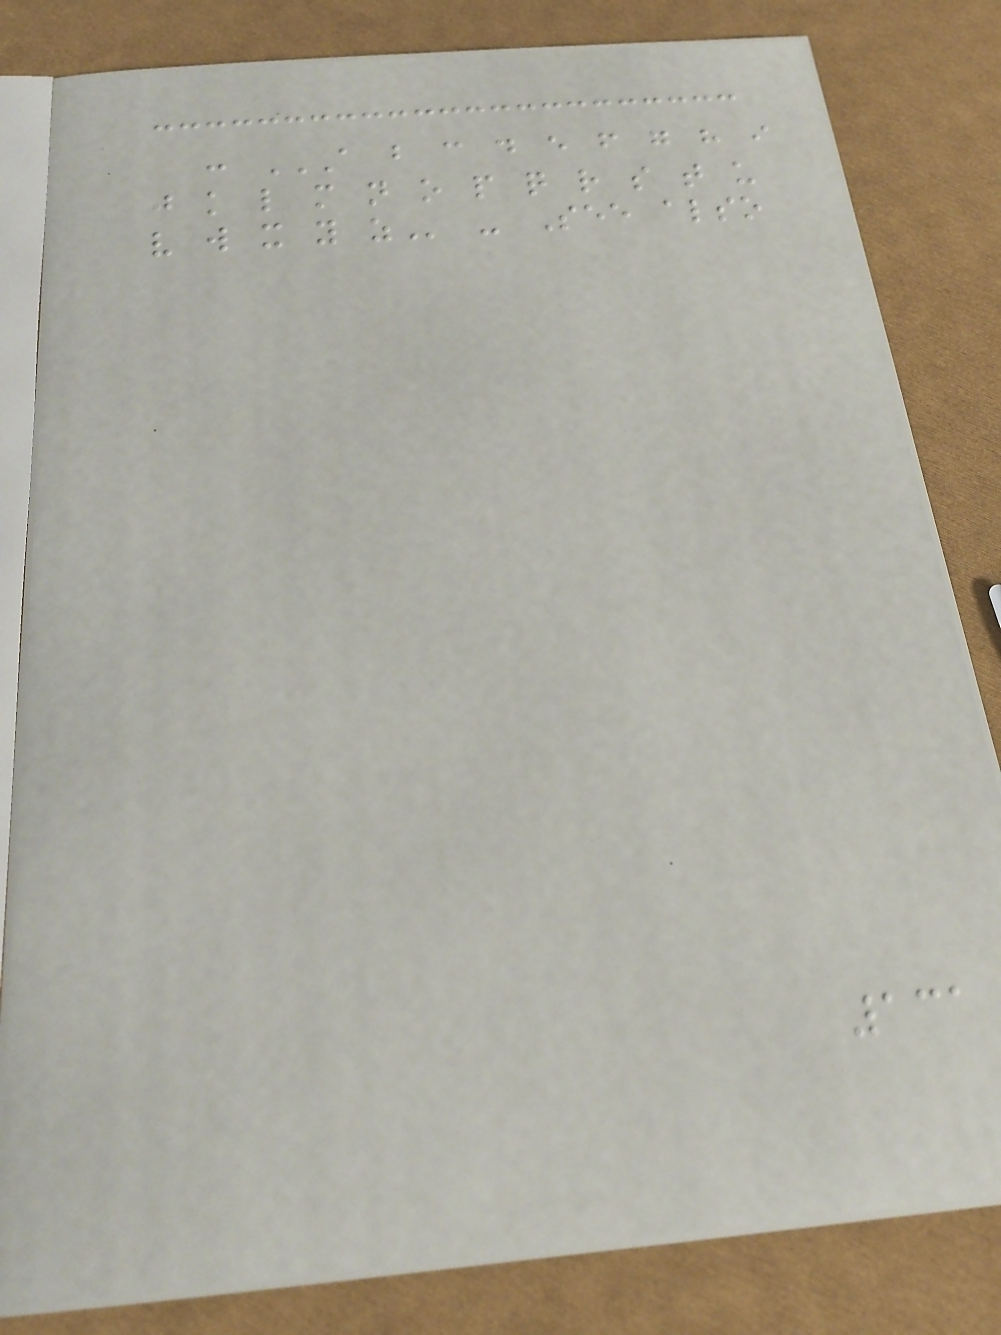: A B C D E F G H I
J K L M N O P Q R S T U
V W X Y Z - See also
131
